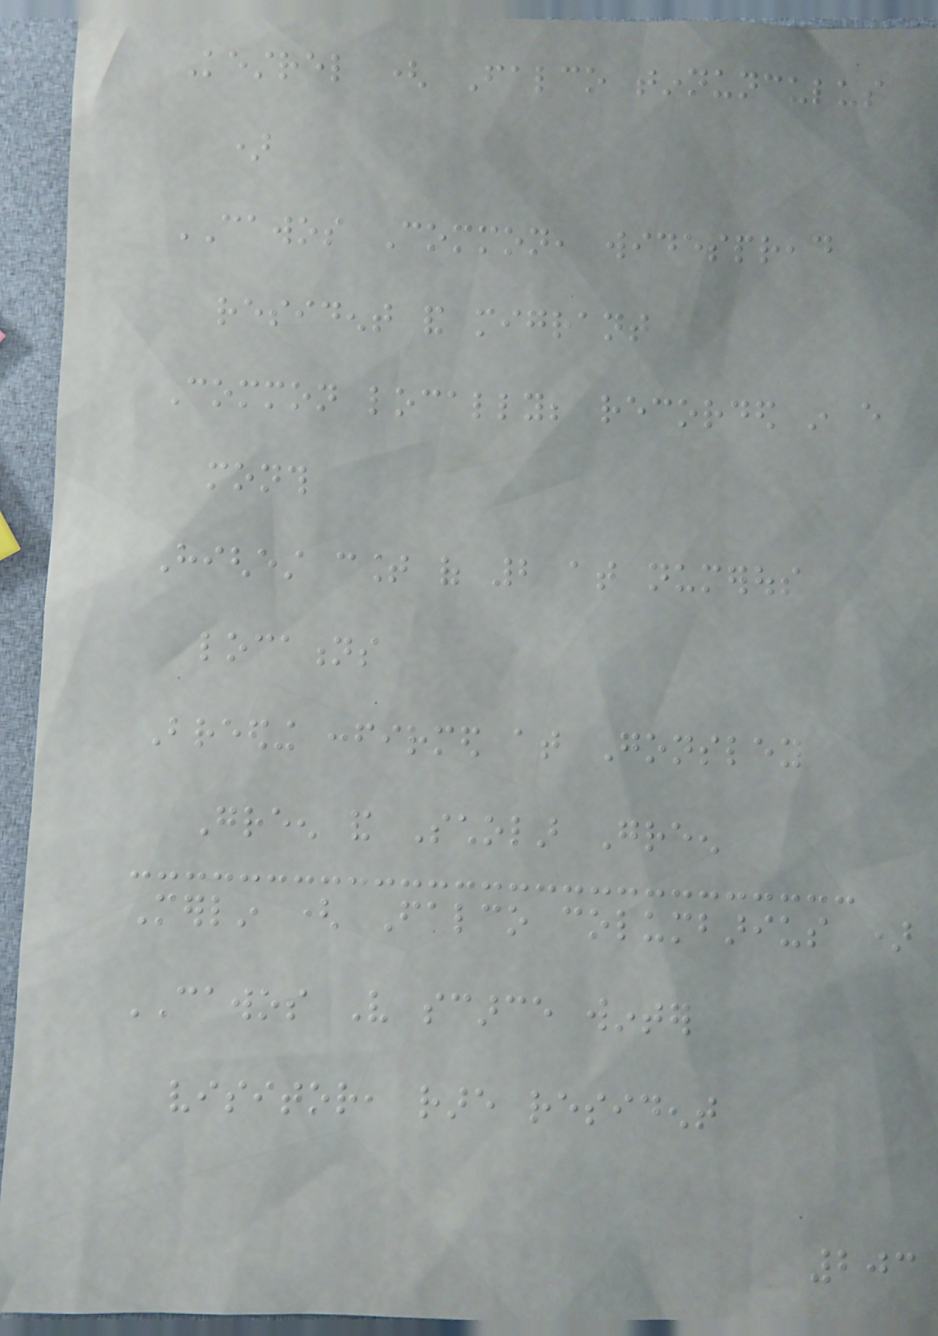Kestrel ( Falco tinnunculus
)
CAWOS Common, widespread
resident and migrant
Common locally; recorded in every
month
Highest count of 2 at numerous
locations
Breeding confirmed at Gonsley
Green and Scholar Green
Merlin ( Falco columbarius )
CAWOS Very scarce winter
visitor, rare resident
203
